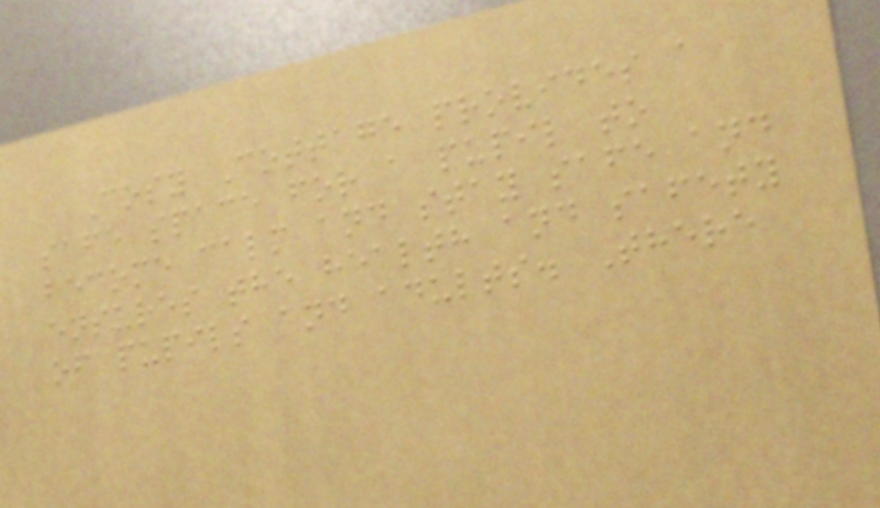Cosy Cottage provides a
safe space for a pupil to
become calm and stay safe and
ensures the health and safety
of pupils and adults. There
